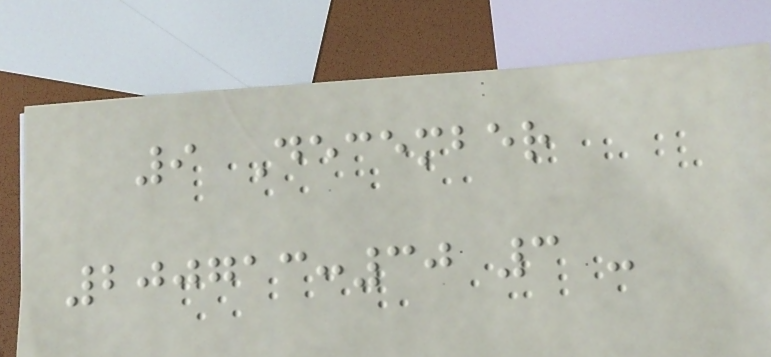9 December
200713:30 3 -
